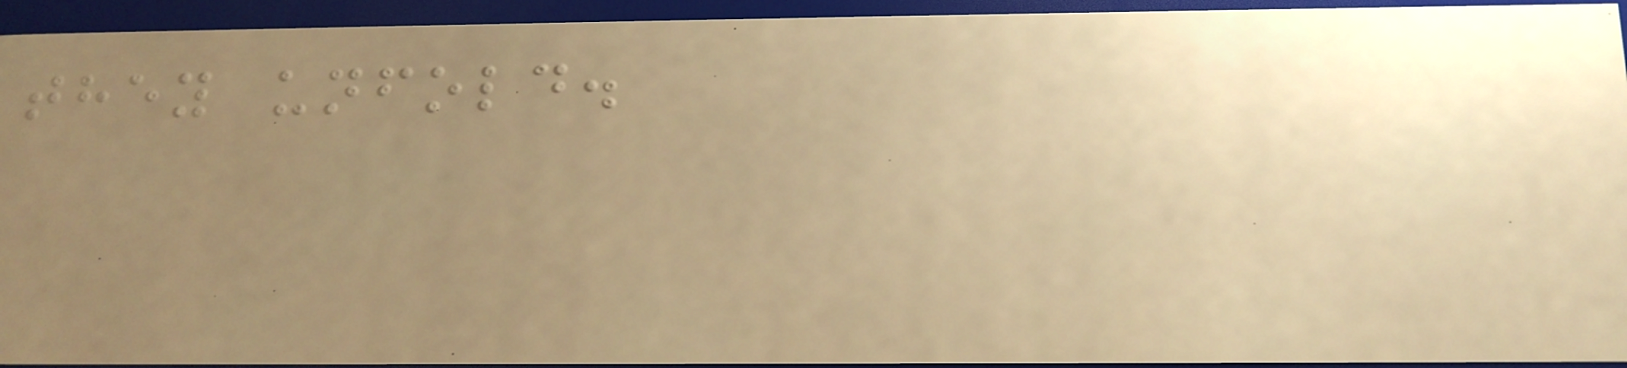they unfold.
